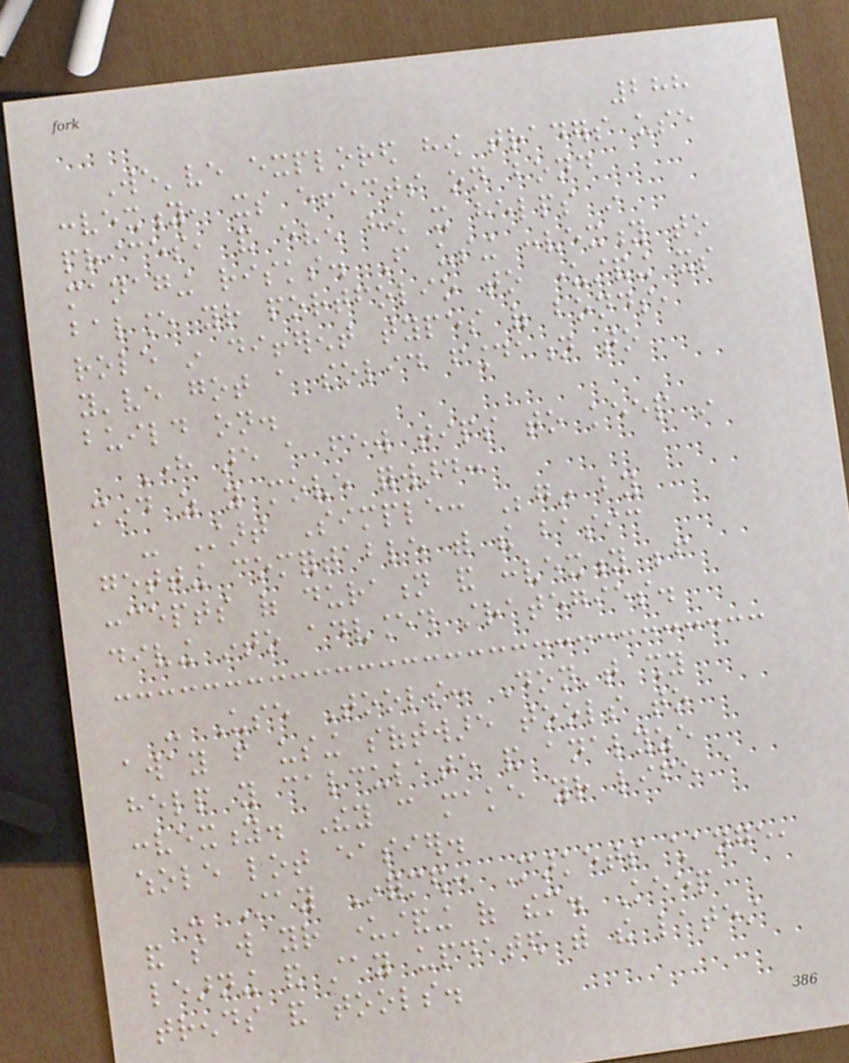288
We've explored how traders use
convexity, its effects on bond
prices, and even how it helps in
managing risks. From using convexity to
balance your portfolio to understanding its
role in different types of bonds,
you've got a solid foundation to
build on.
Here are a few tips to keep in
mind as you move forward:
- Start Simple: Begin by
getting comfortable with the basic
concepts of duration and convexity before
diving into advanced strategies.
- Use Tools: Don't shy
away from using software tools to
help you calculate and analyze
convexity. They can make your life a
whole lot easier.
- Stay Informed: Markets change,
and so will your understanding of them. Keep
learning and stay updated with the latest
trends and tools.
